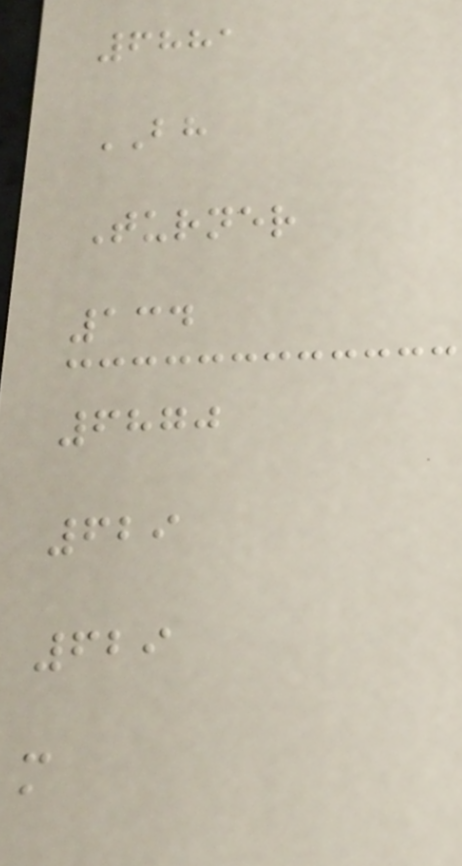6881
BH
Turner
134
6870
629
629
m
